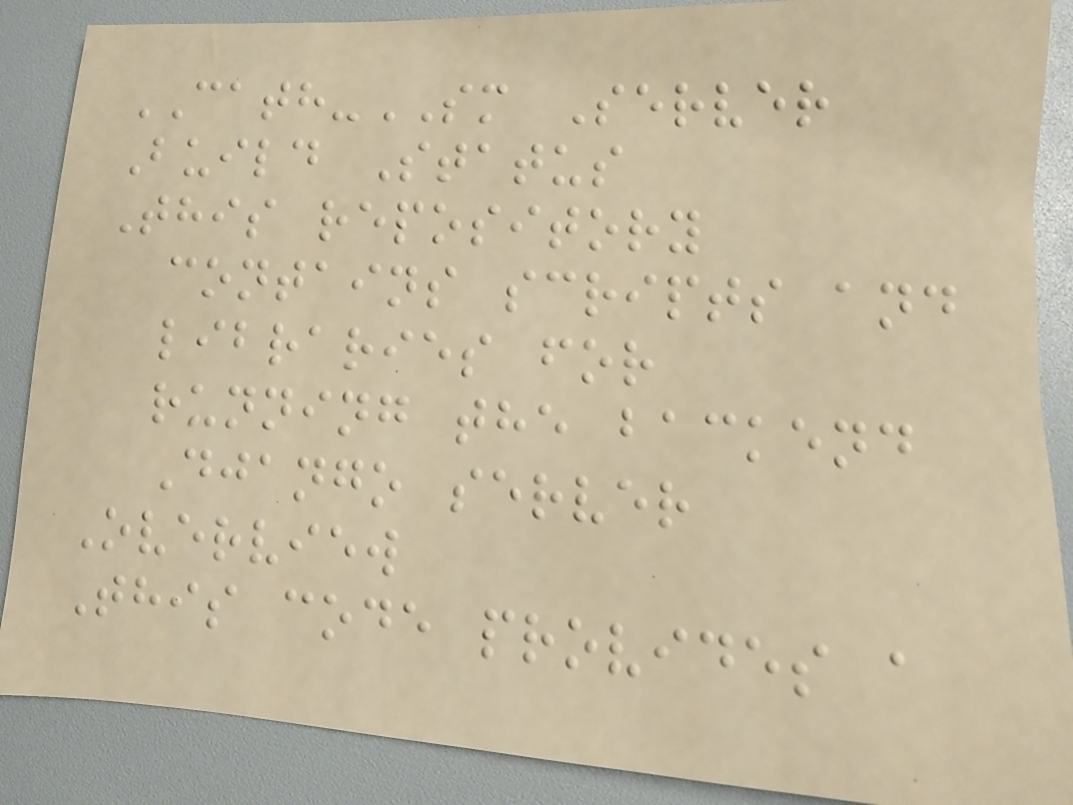CATH-SM Server
Build Status
This repository
contains scripts and
libraries for
running the backend
Django server
Overview
This code provides a
